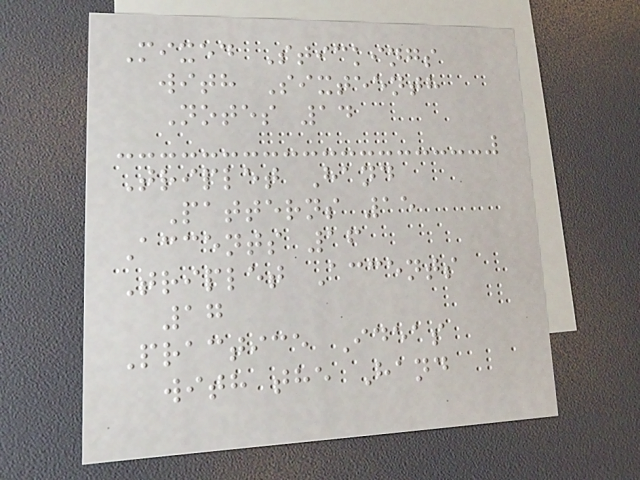Mixed Stickings
with Sixteenth
Notes 14
Triplet Hand
Patterns 15
Accents 16
Triplet Accents
17
Practice Ideas
with the Hand
